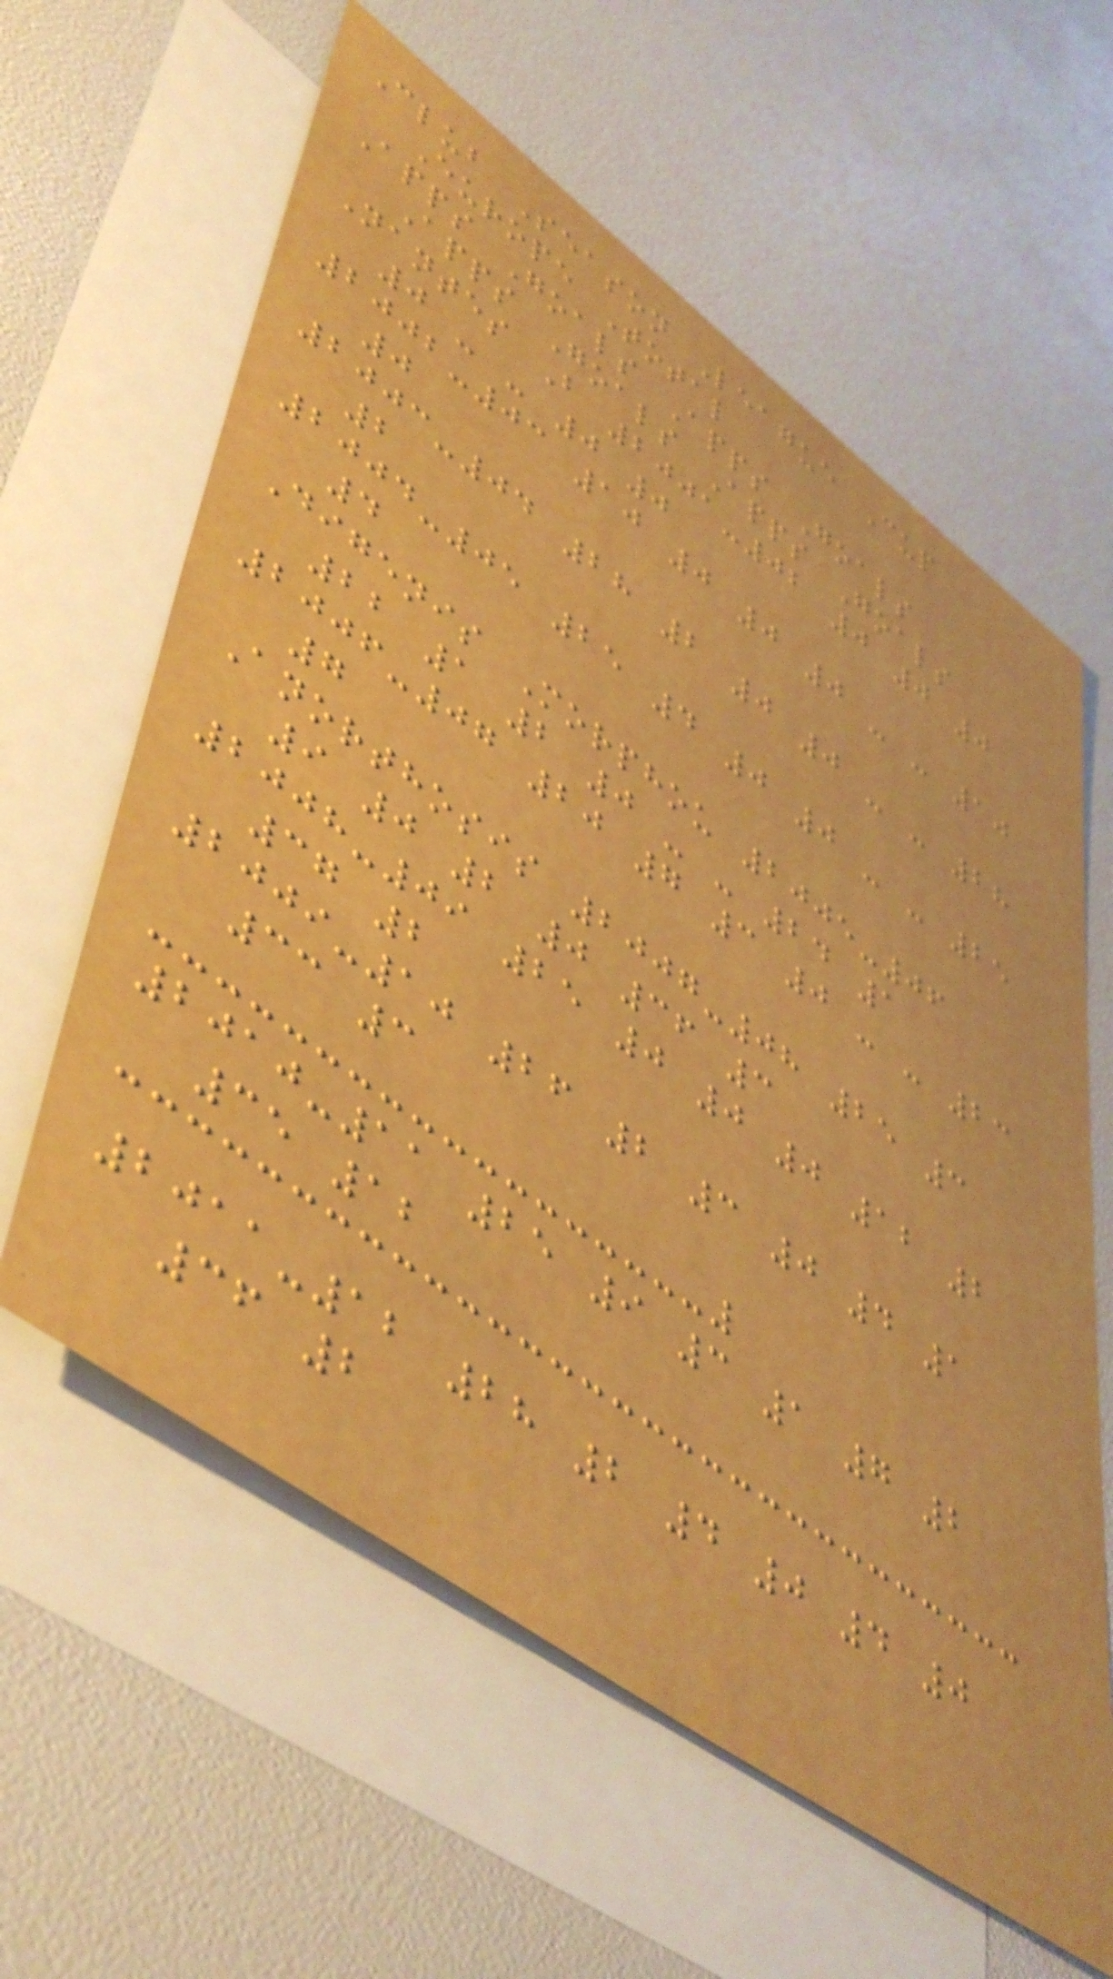Club Season League Cup
Europe Total
Apps Goals Apps Goals
Apps Goals Apps Goals
Nantes B 2001-02 0 0 0
0 - - 0 0
2002-03 10 0 0 0 - - 10
0
2003-04 28 2 0 0 - - 28
2
2004-05 25 4 0 0 - - 25
4
Digenis Morphou 2005-06
22 1 2 0 - - 24 1
2006-07 20 7 3 0 - - 23
7
Anorthosis 2007-08 25 3
9 0 2 0 36 3
2008-09 25 0 0 0 12 2
37 2
2009-10 26 2 3 0 4 1
33 3
2010-11 25 9 3 1 7 2
35 12
2011-12 28 2 4 0 4 0
36 2
